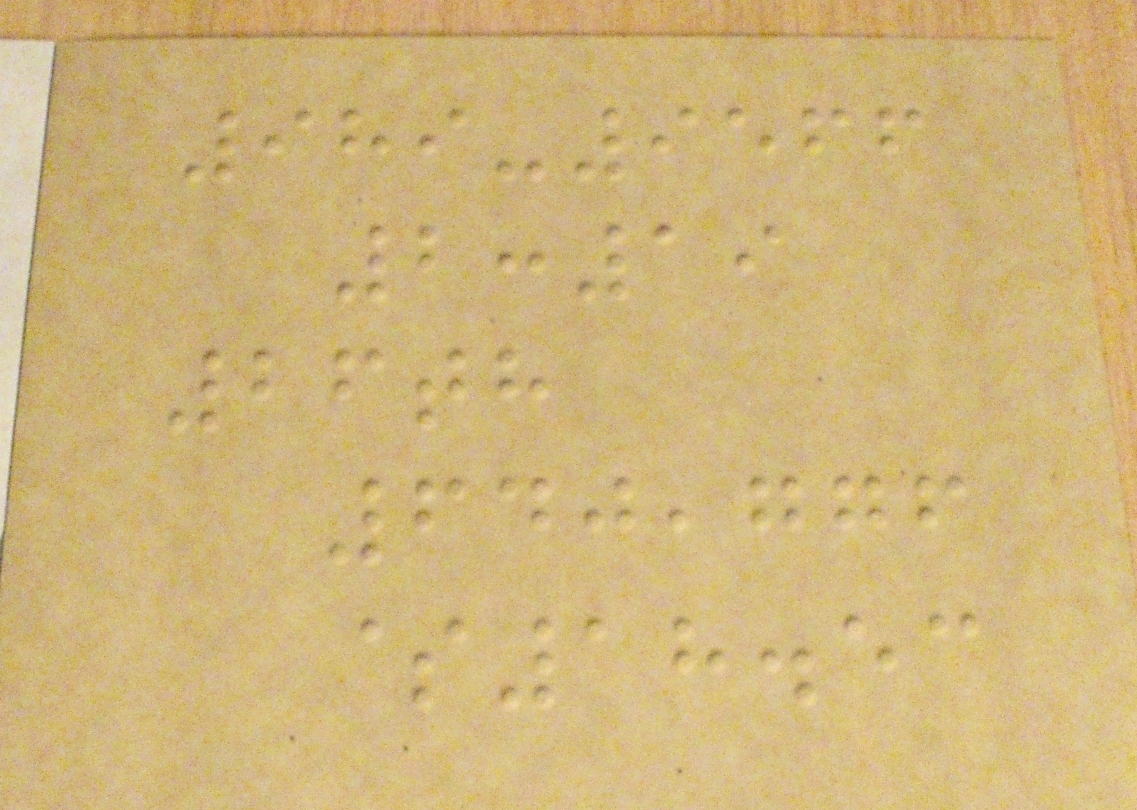989-9566
2:19
26th
640,776
$18.53
